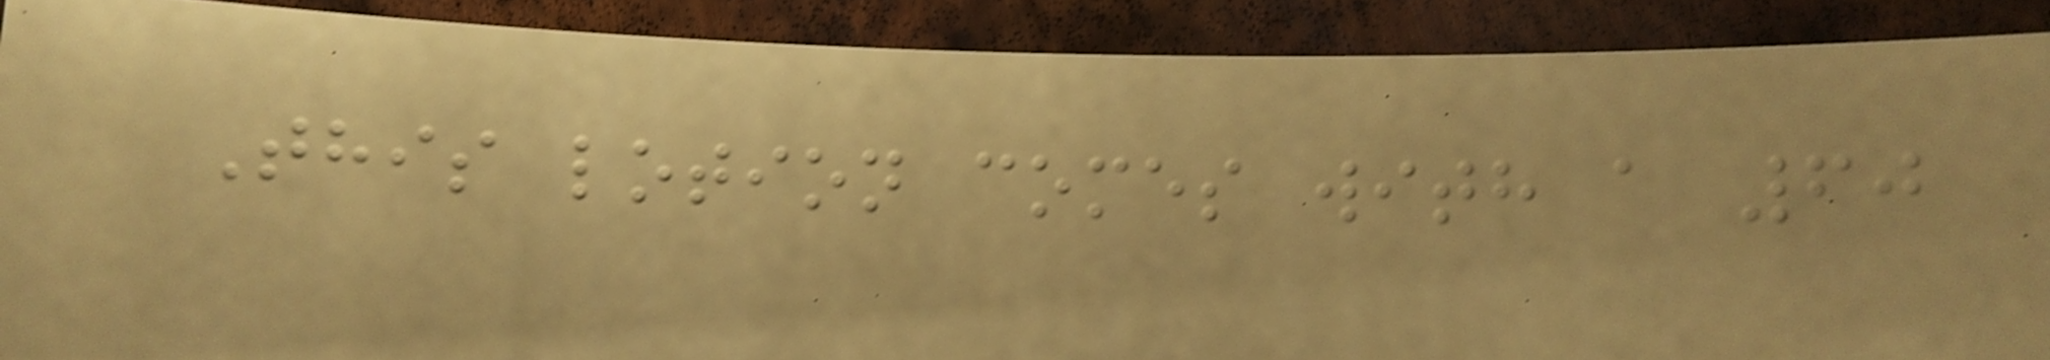This lotion comes with a 60
